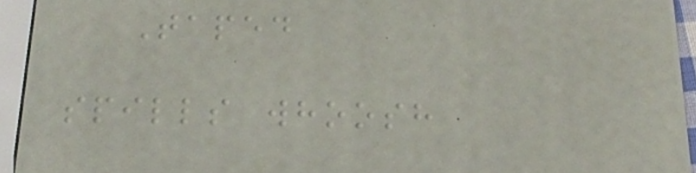Taped
spills whoosh
